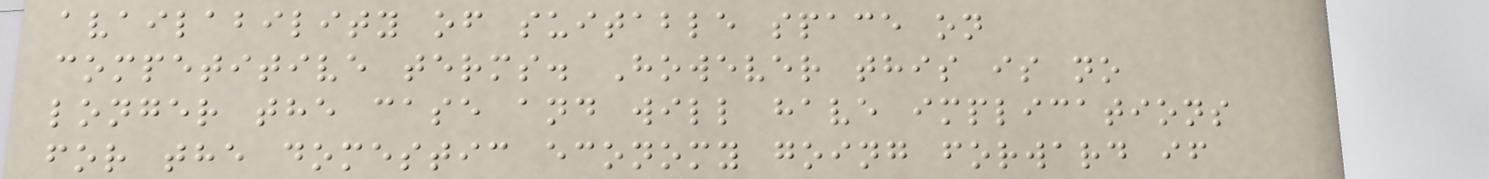availability of suitable space on
competitive terms. However this is no
longer the case and will have implications
for the domestic economy going forward if
